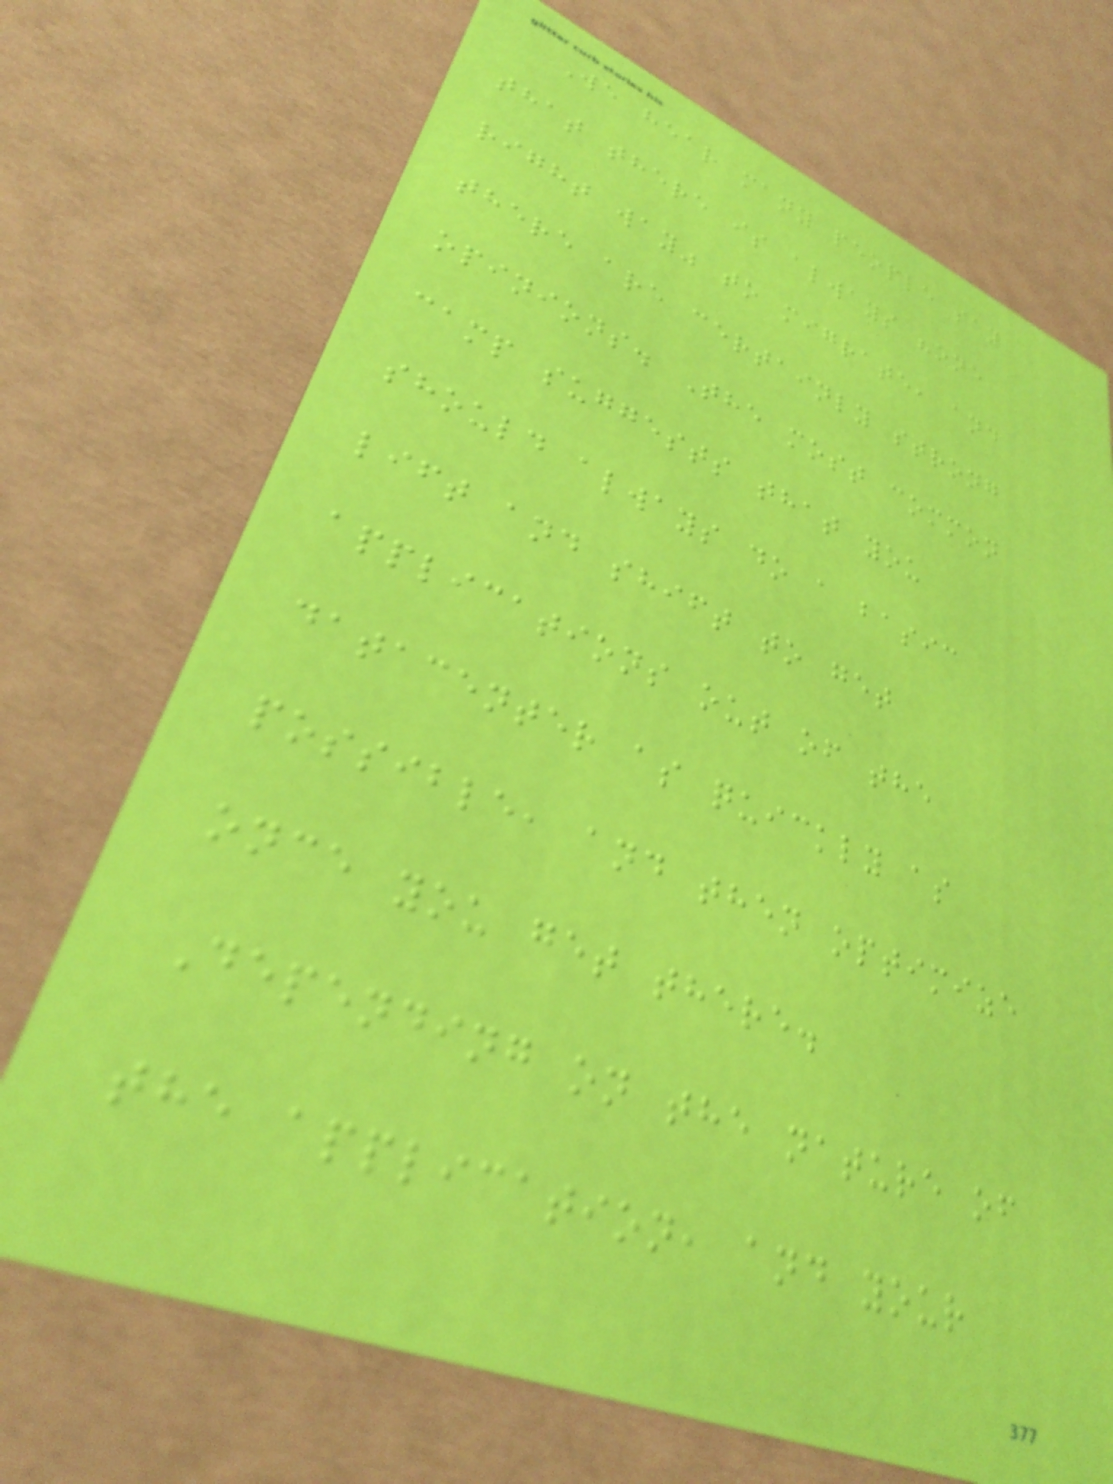We hear many people say
that there is always "one
right way" to migrate, and
there are certainly strong
opinions. The most common
camp suggests that you
should always do a basic
lift and shift to get
applications out of the
datacenter as quickly as
possible, and then optimize
once you get there.
Depending on the nature of
the application, and your
